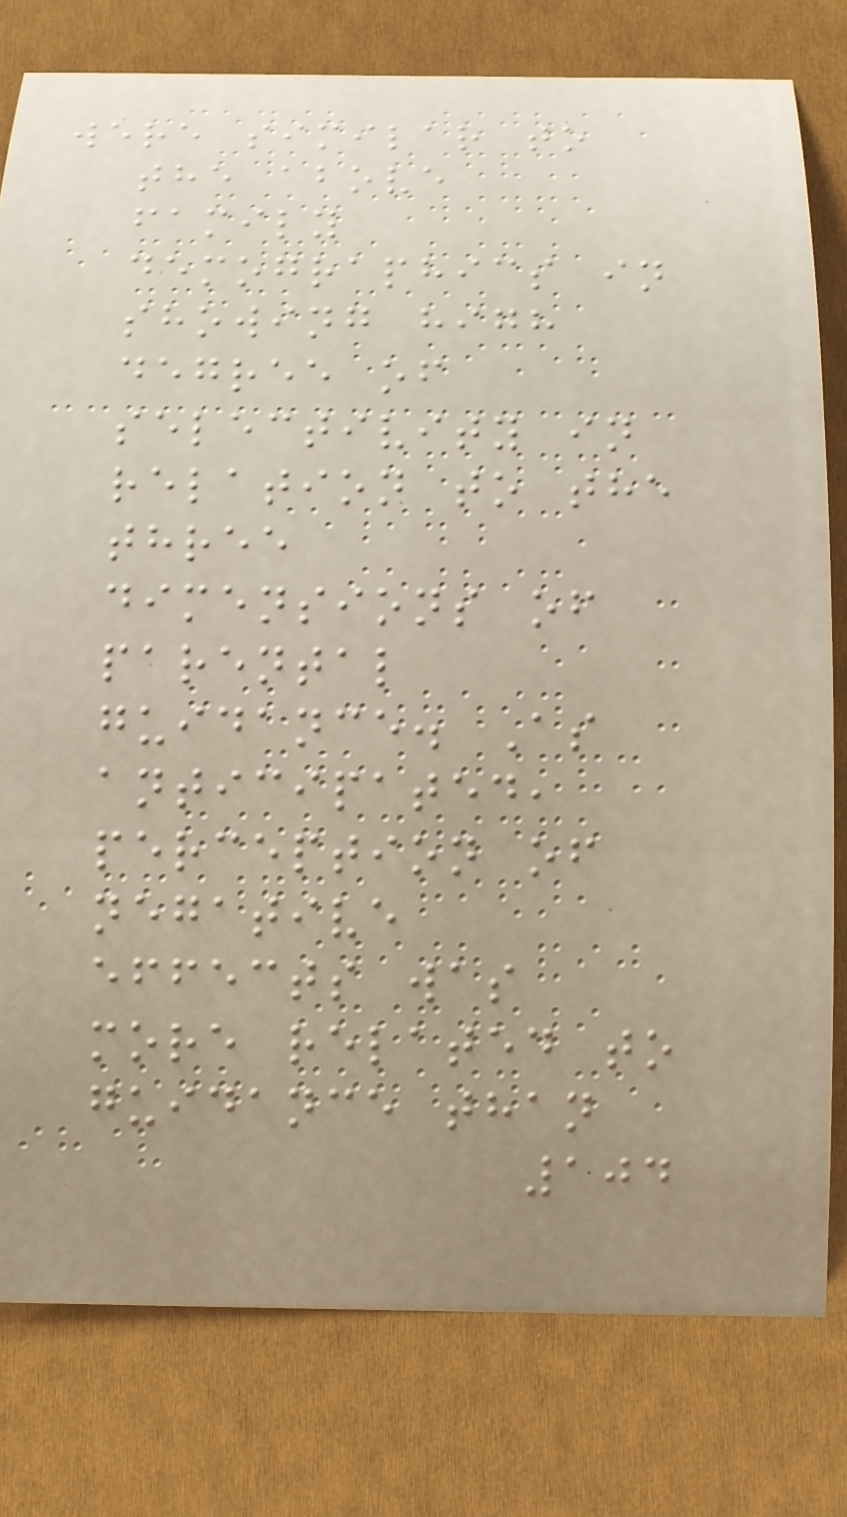were similar to
the above
family
demographics in
showing high
degree of
selectivity in
relation to the
three
dimensions of
parental
guidance. As
anticipated,
perception of
negative
effects was
more related to
guidance than
104
